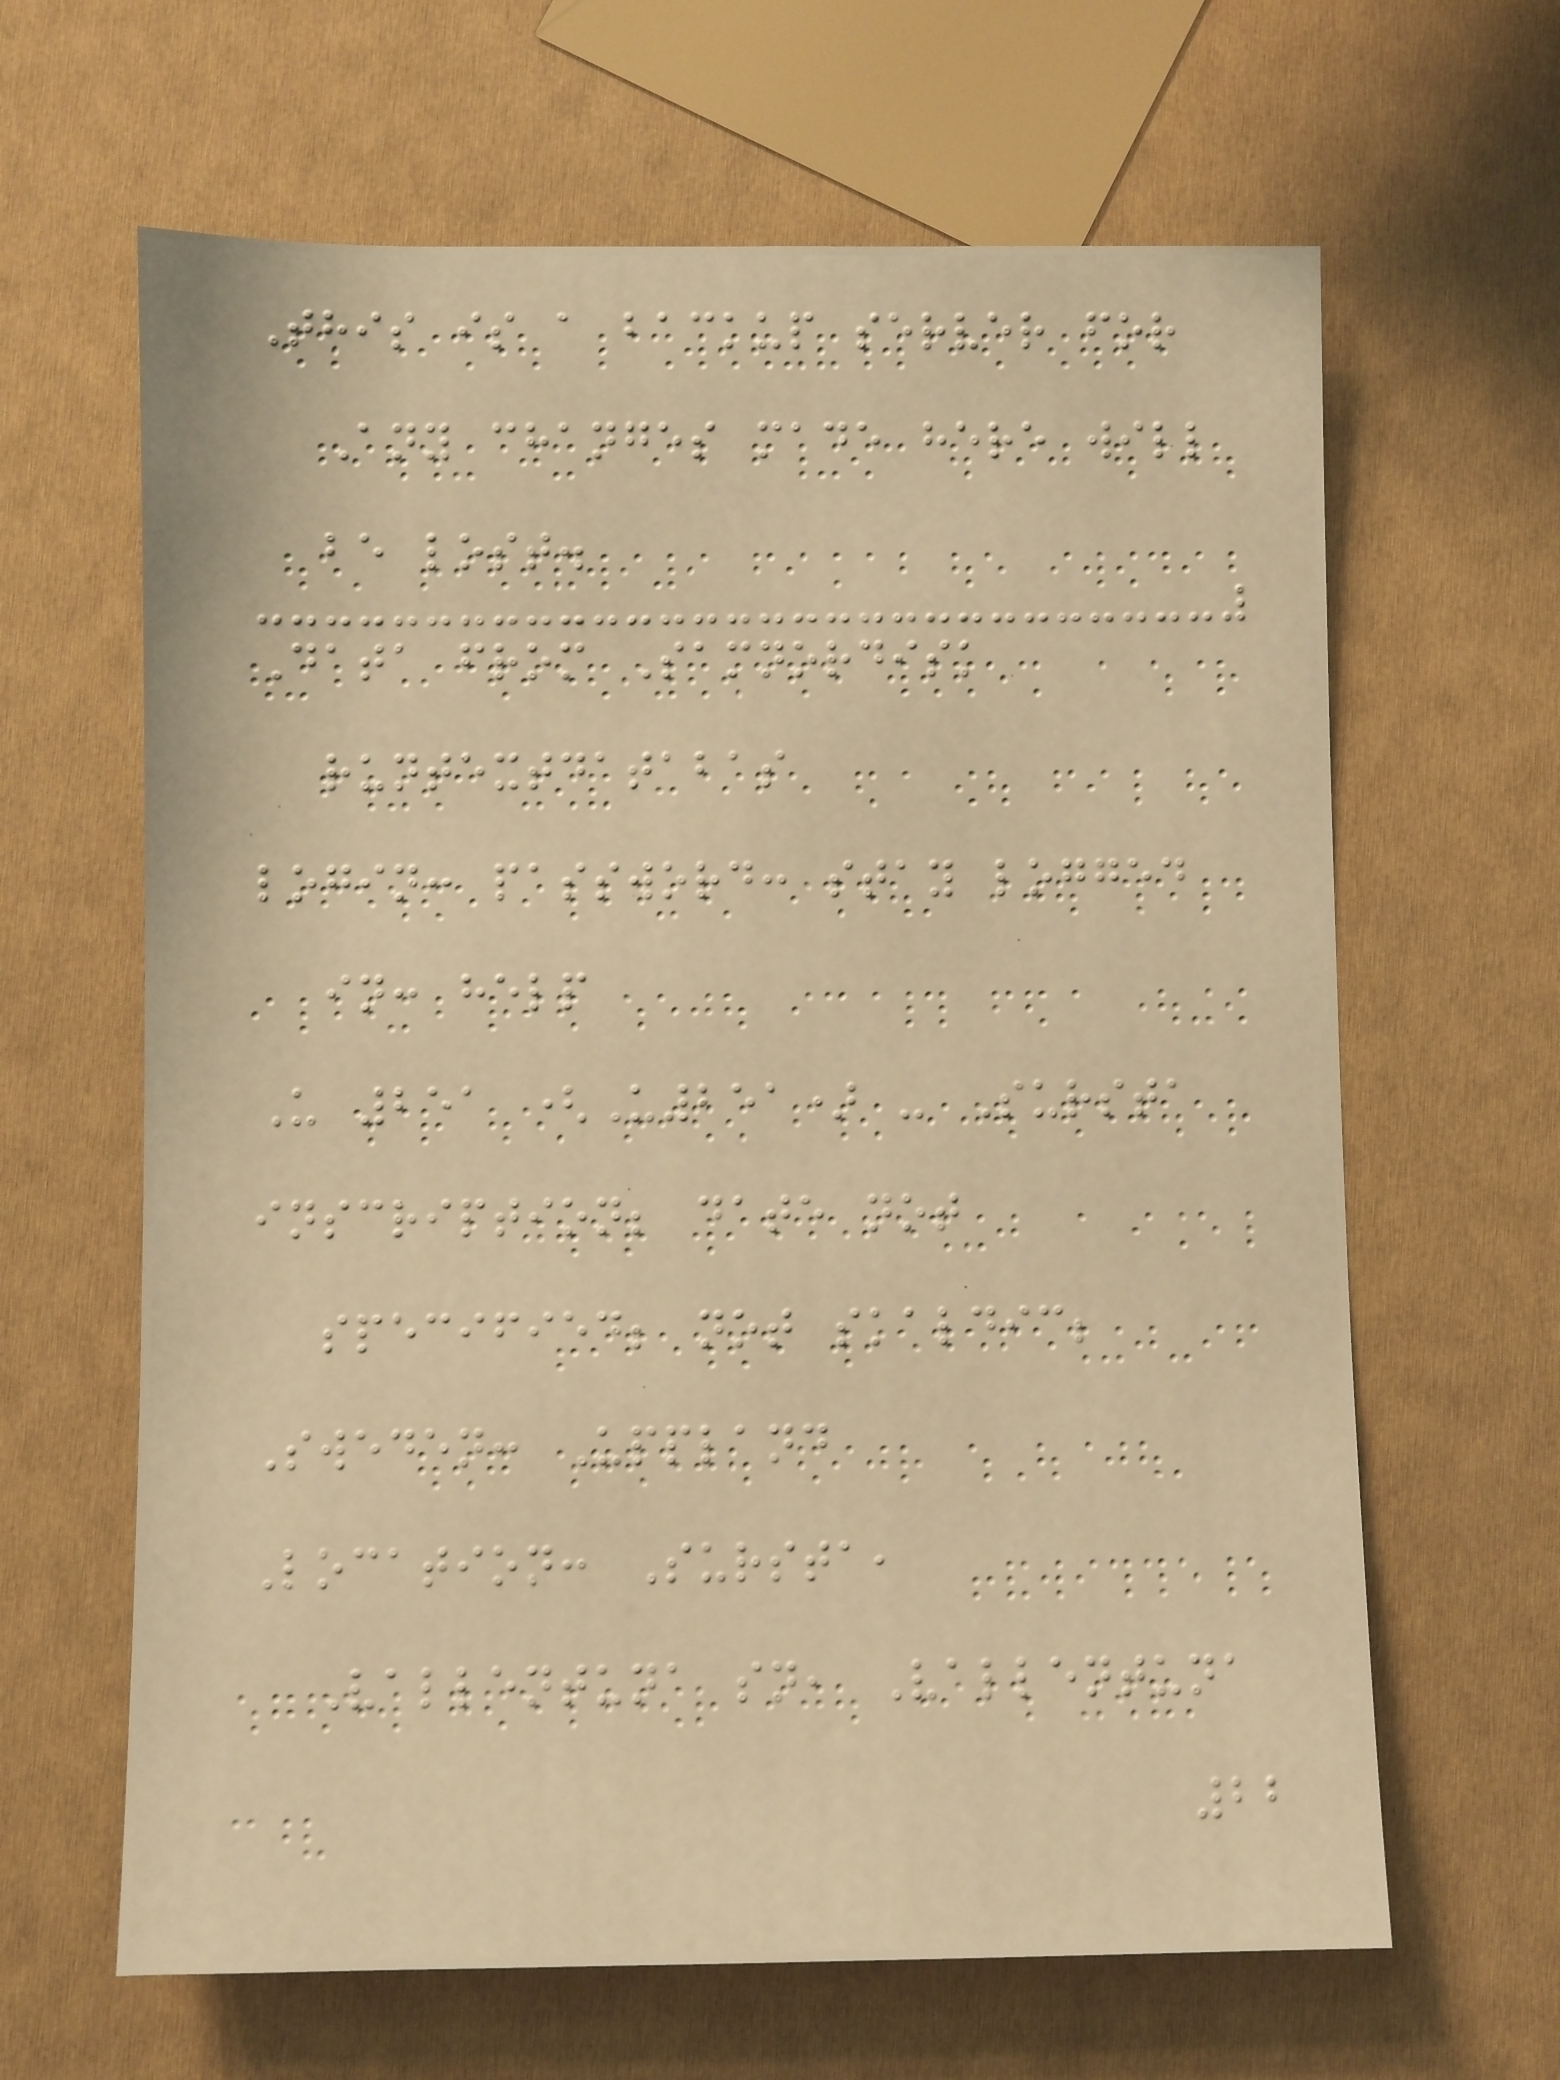This is a backup server for
Any changes made here will
be lost.
Data from Samnordisk
runtextdatabas
login: password: stay logged
in: help
U 251 (U251) - Sursta
inscription; date not
specified; not skaldic;
Sweden: Uppland
Location: Sursta,
Vallentuna sn, Vallentuna
22
